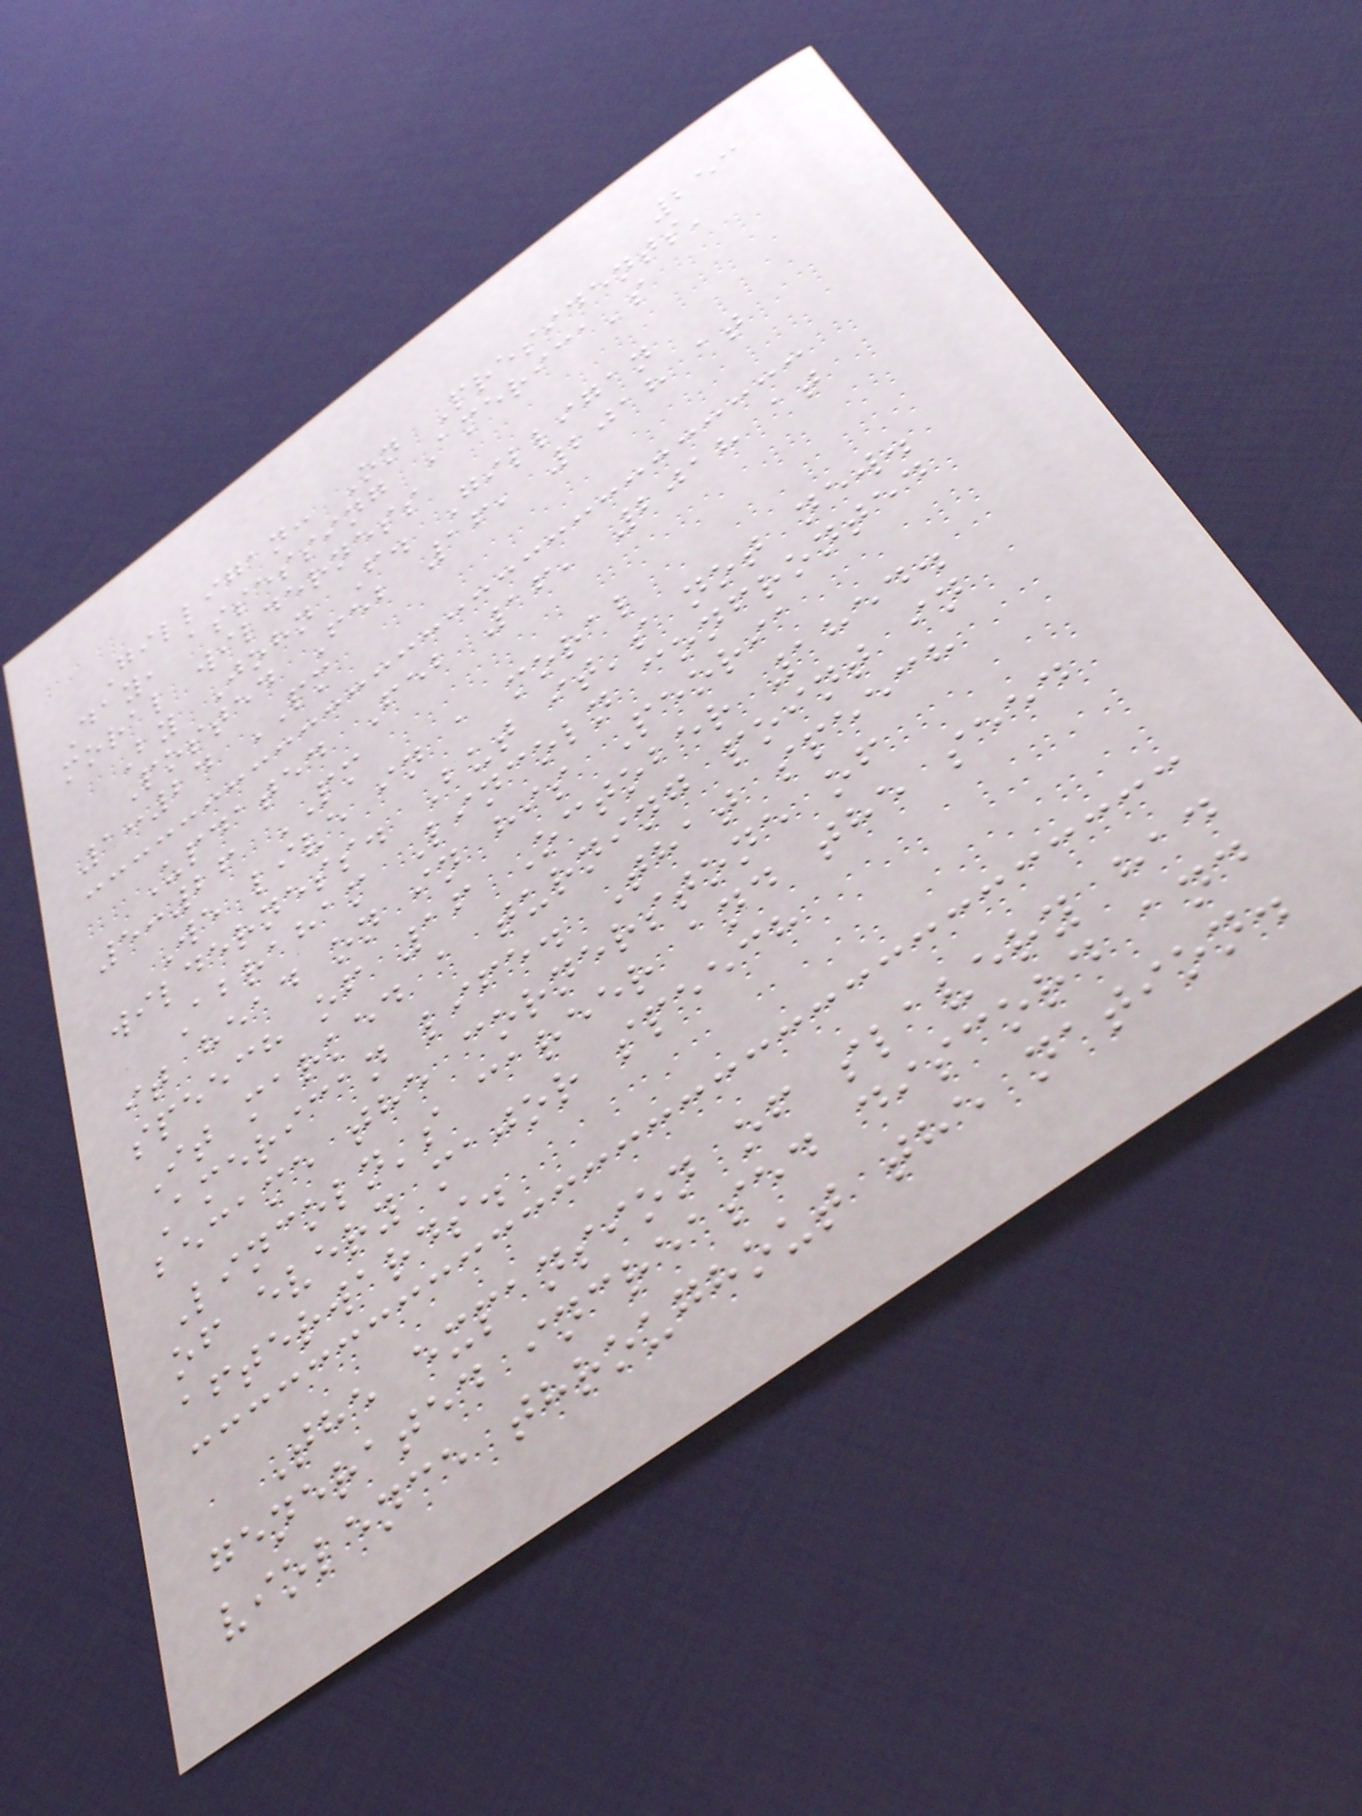253
Gilligan: On Presidents'
Day, assessing America's
moral wilderness
By John F. Gilligan
Posted Feb 16, 2018 at
1:24 PM
Updated Feb 16, 2018 at
5:26 PM
We live in a moral
wilderness. But it's not new.
Abraham Lincoln confronted
it head on in his Peoria
speech of 16 October 1854.
It marked a turning point in
American life. That speech
became the cornerstone of
Lincoln's career and the seed
of every major speech
afterwards.
The expansion of slavery had
generated increased discord and
violence throughout the nation.
